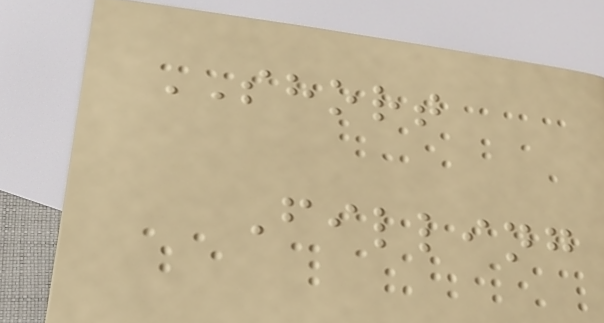SHORT
Filling
